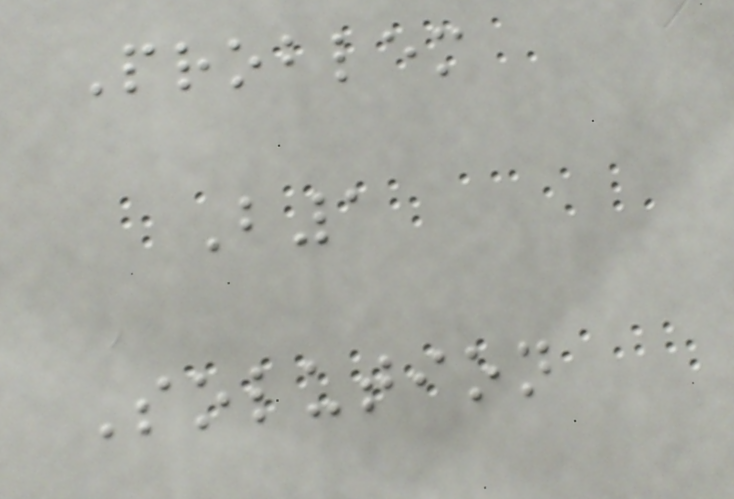Problem
B1
Solution
